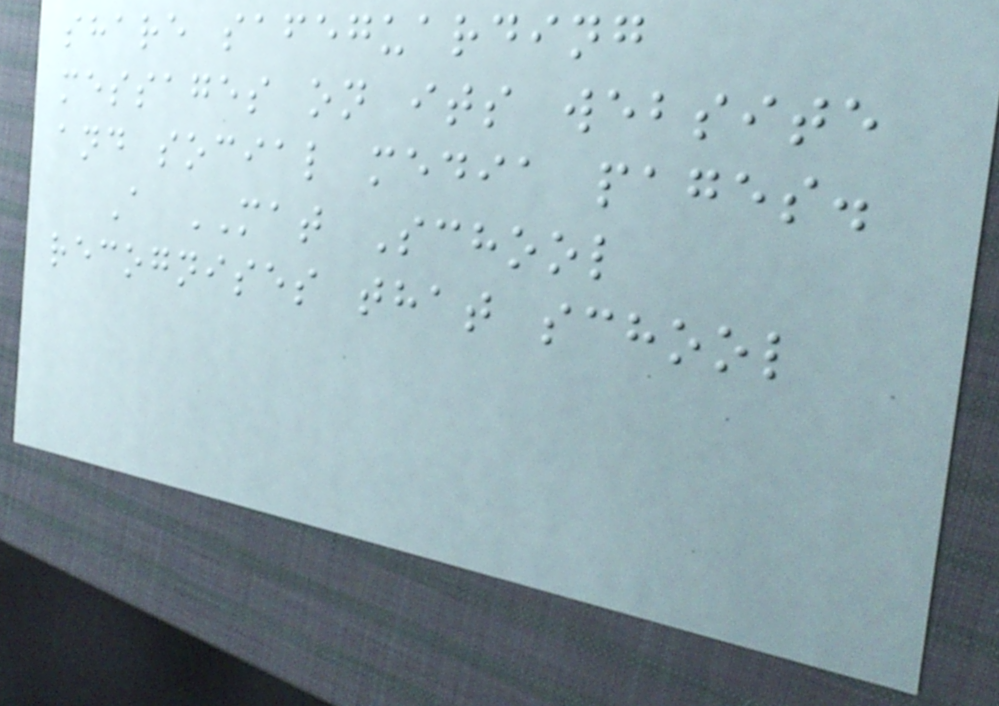share safeguarding
messages on its website
and social media pages.
A MAT School
recognises that school
